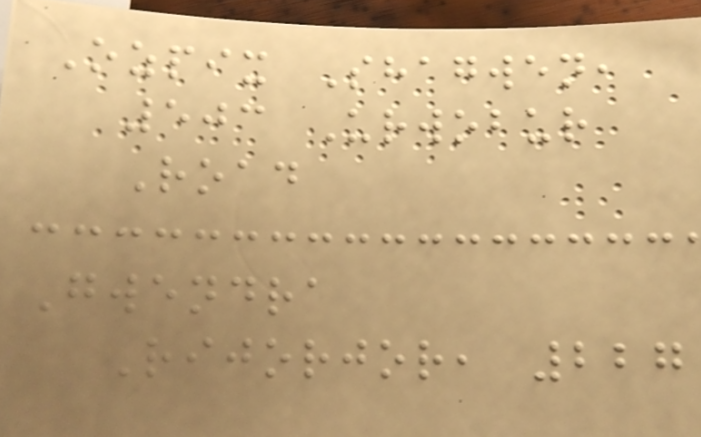Ozpix Shagwen,
503 Urwobur
Road
Gwendra
Rijorjor, 227
